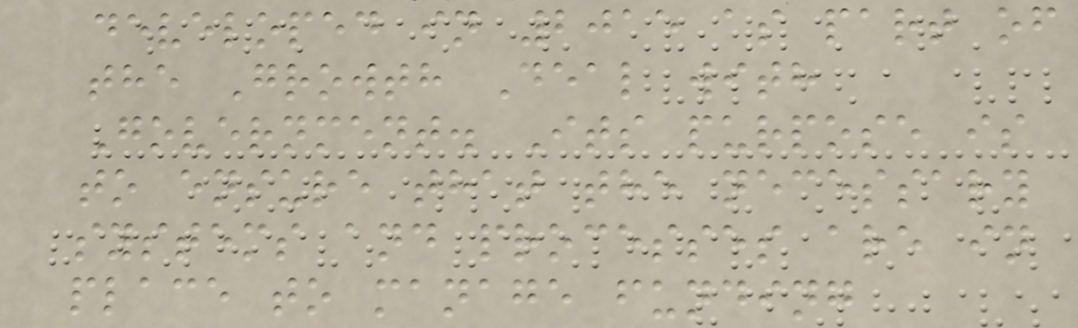developed in 2015 as part of
the Growth Deal with
Government. Its purpose is
to ensure that the necessary
systems and processes are in
place to manage funding
